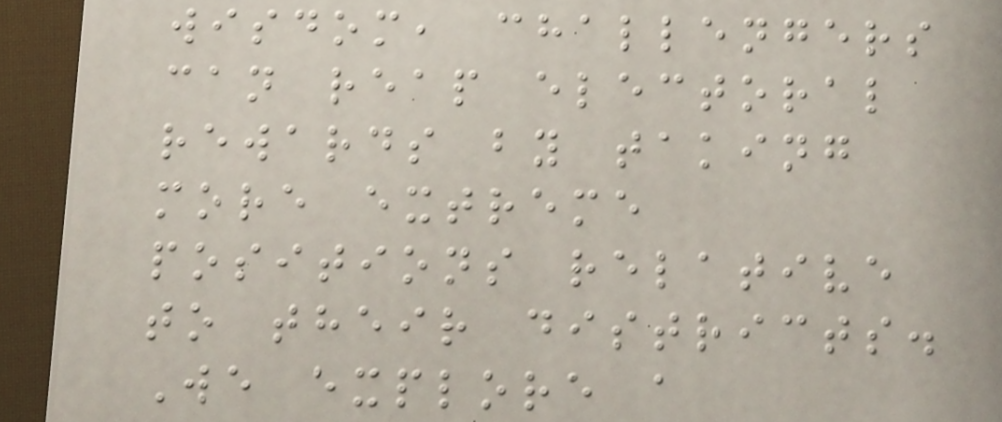wisdom, challengers
can reap electoral
rewards by taking
more extreme
positions relative
to their districts.
We explore a
